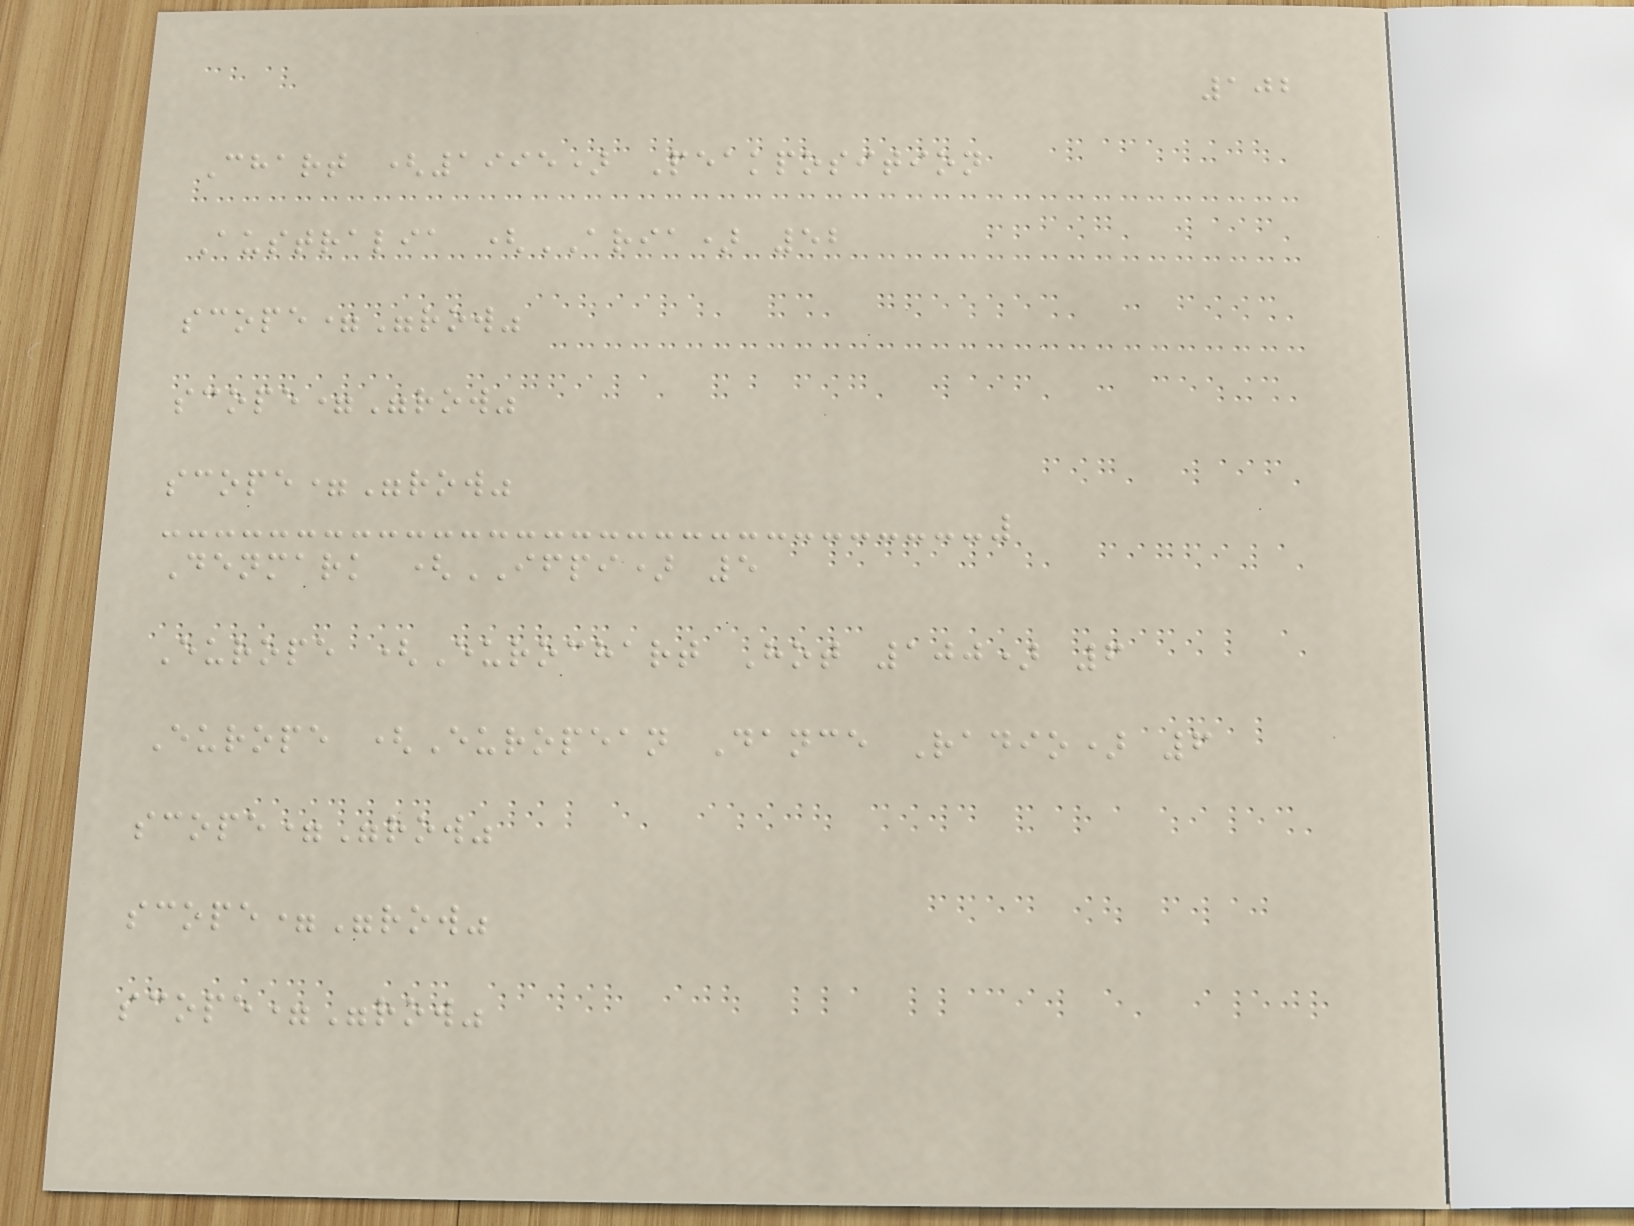102
Chart (1995) Peakposition
Australia (ARIA) 52
scope="row"
scope="row"
scope="row"
Denmark (IFPI) 5
Europe (Eurochart Hot 100) 6
Europe (European Dance Radio) 6
scope="row"
scope="row"
scope="row"
